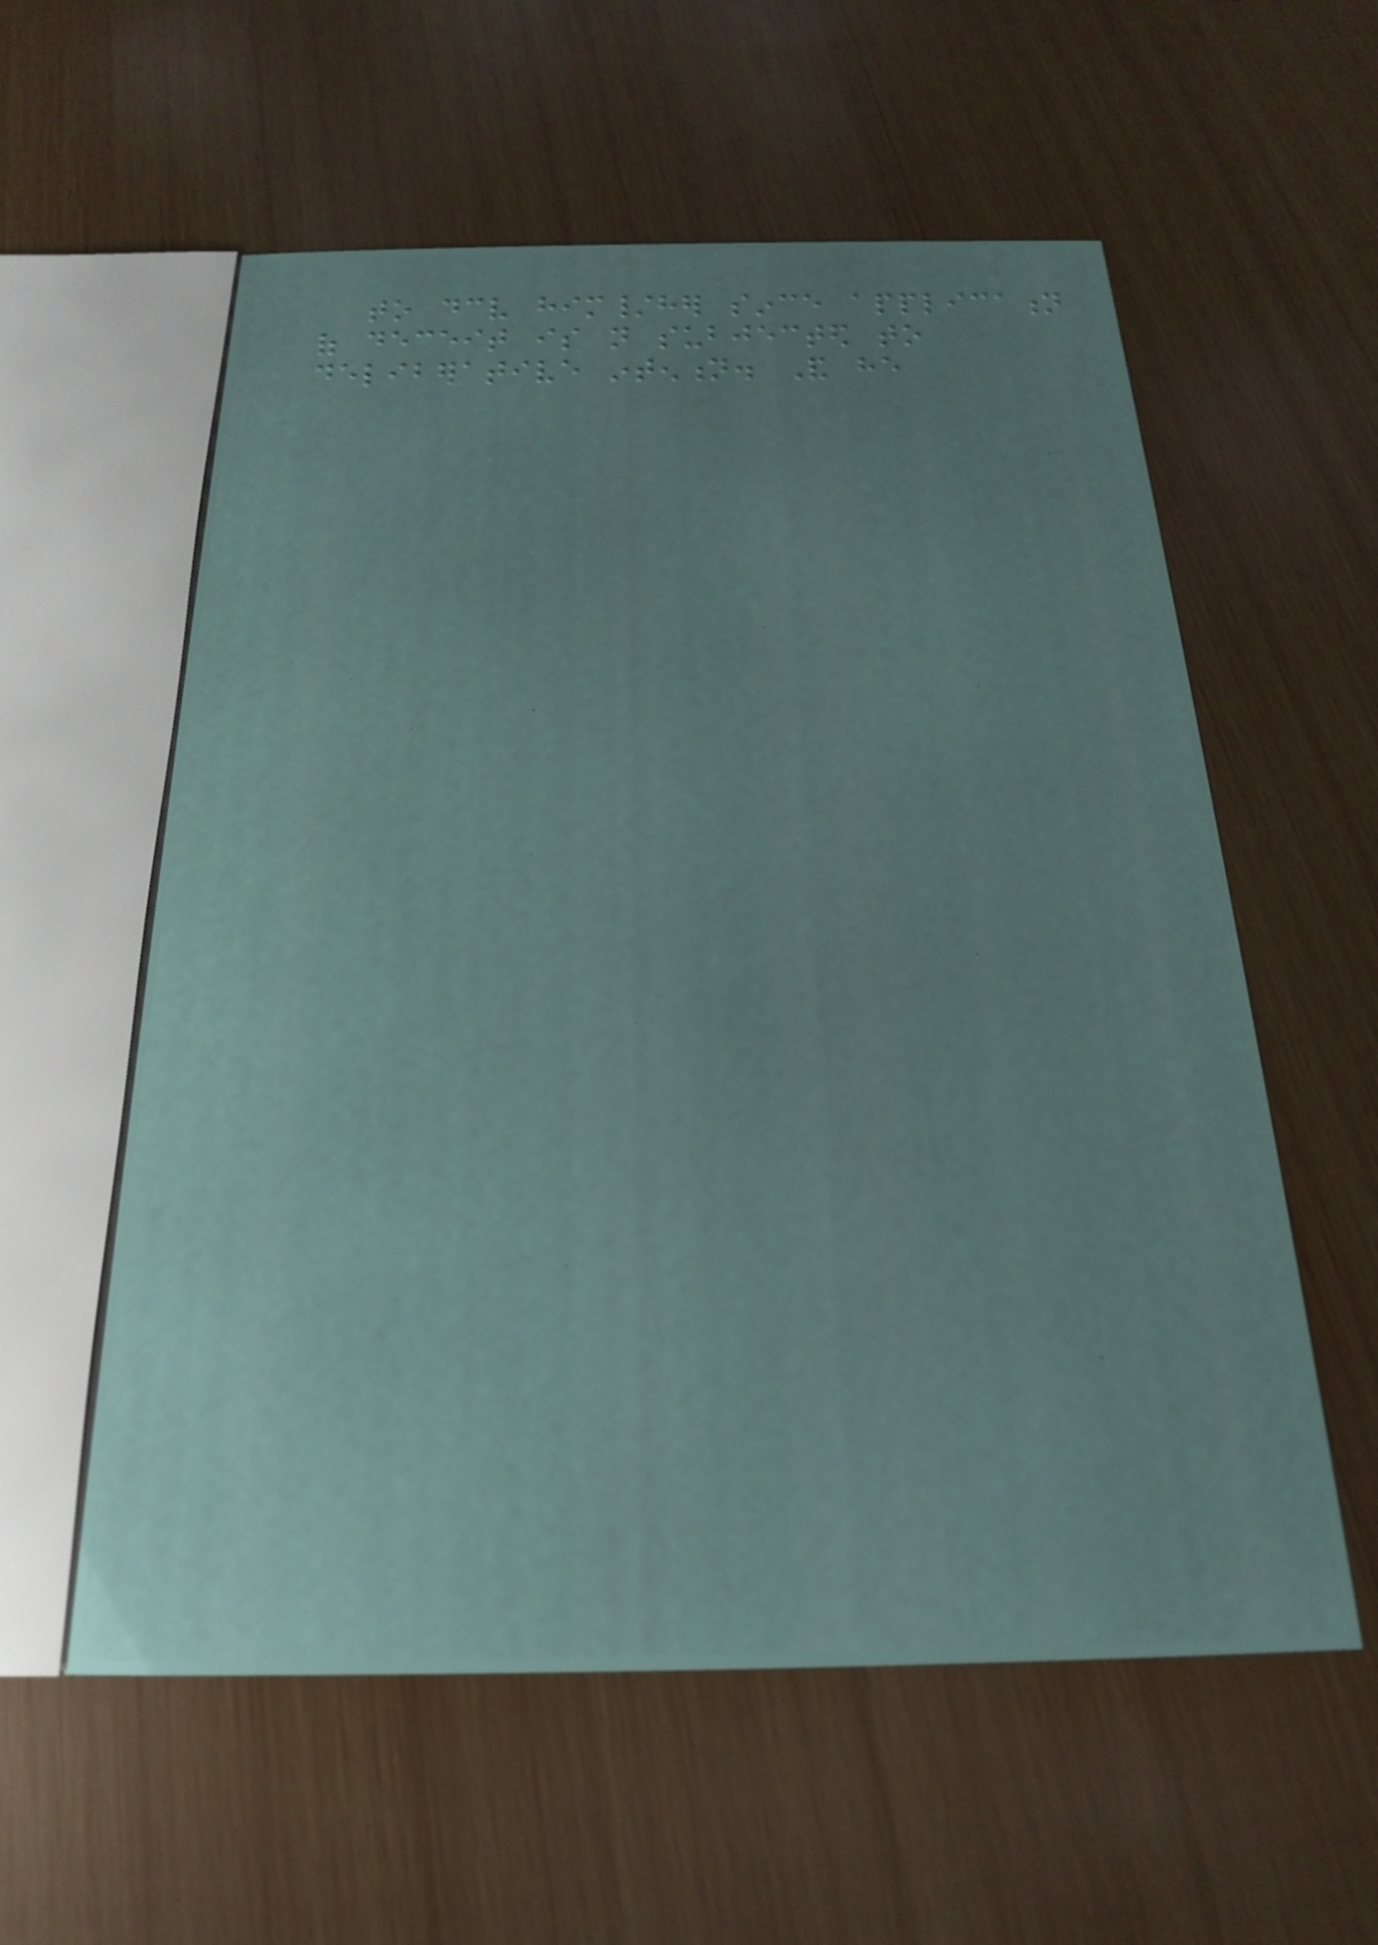to deceive him/her since application
of deceit is not subjected to
deliberative intention. And he
